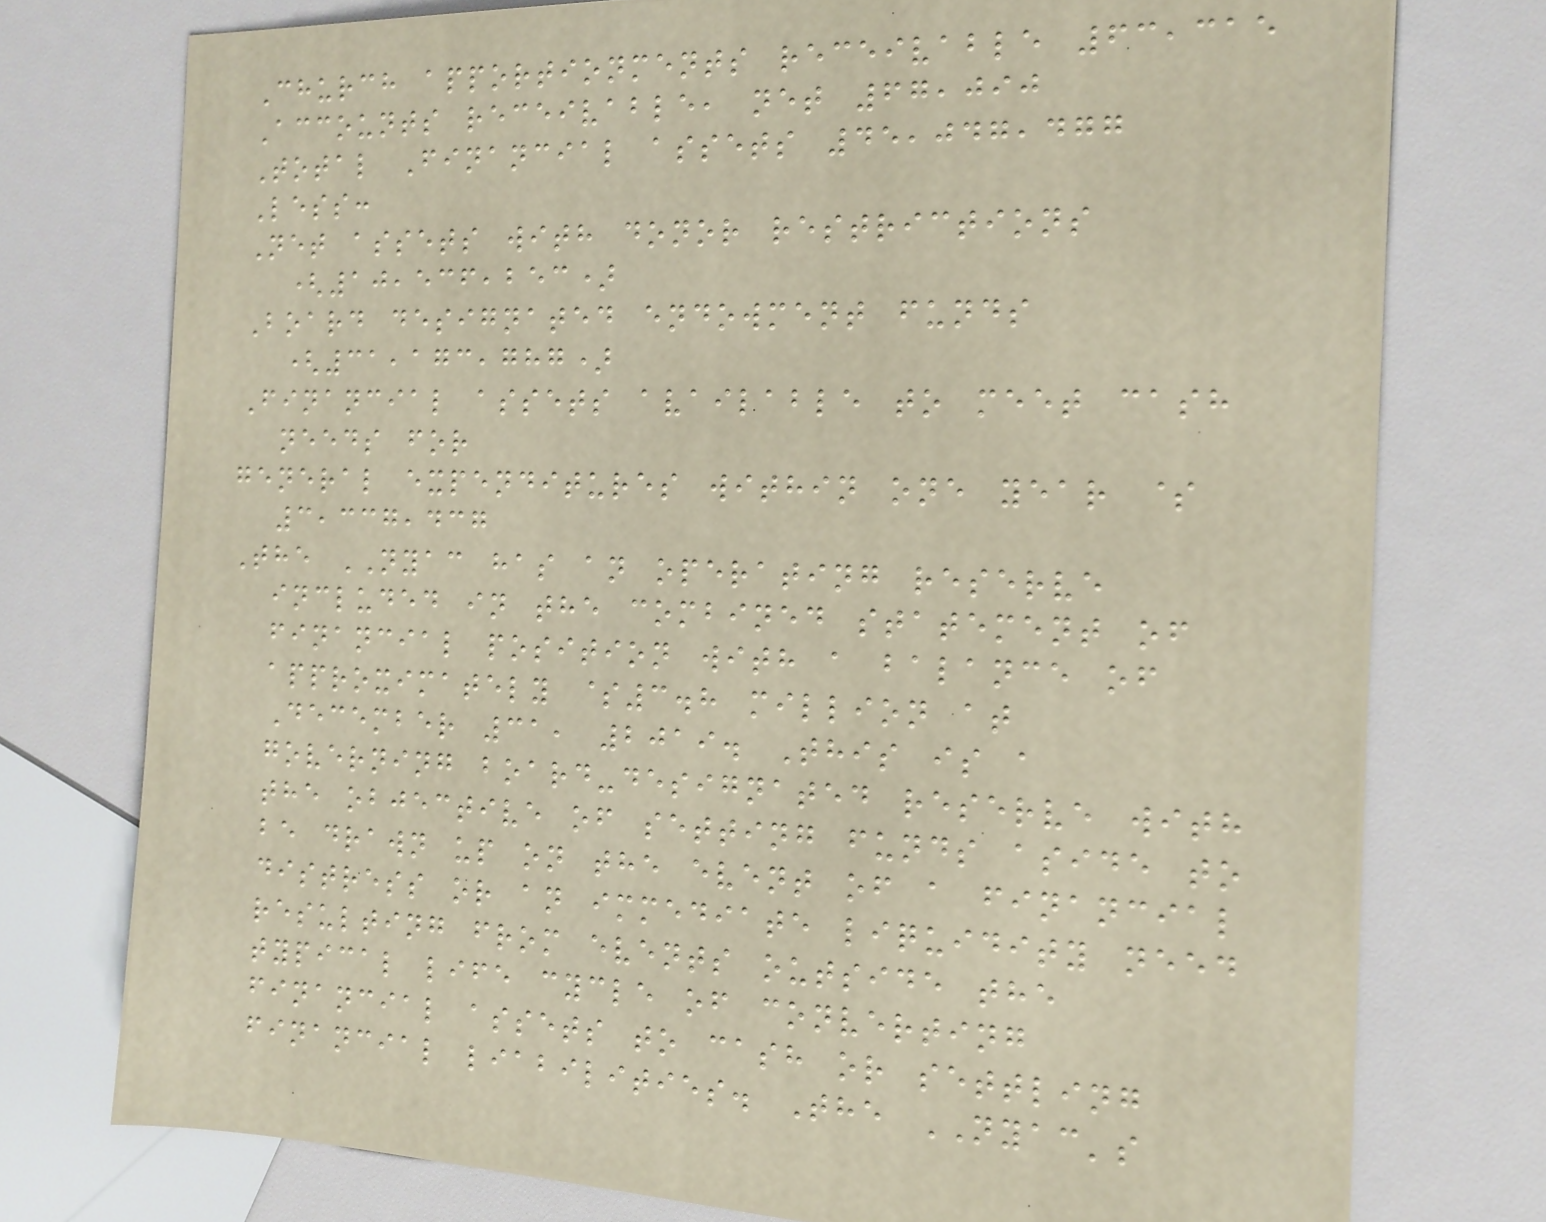Church apportionments receivable 63,315
Accounts receivable, net 67,090
Total Financial assets 45,047,477
Less:
Net assets with donor restrictions
(10,536,253)
Board designated endowment funds
(31,173,787)
Financial assets available to meet cash
needs for
general expenditures within one year $
3,337,437
The NYAC has an operating reserve
included in the combined statement of
financial position with a balance of
approximately $3.8 million at
December 31, 2019. This is a
governing board-designated reserve with
the objective of setting funds aside to
be drawn up on the event of a financial
distress or an immediate liquidity need
resulting from events outside the
typical life cycle of converting
financial assets to cash or settling
financial liabilities. The NYAC's
